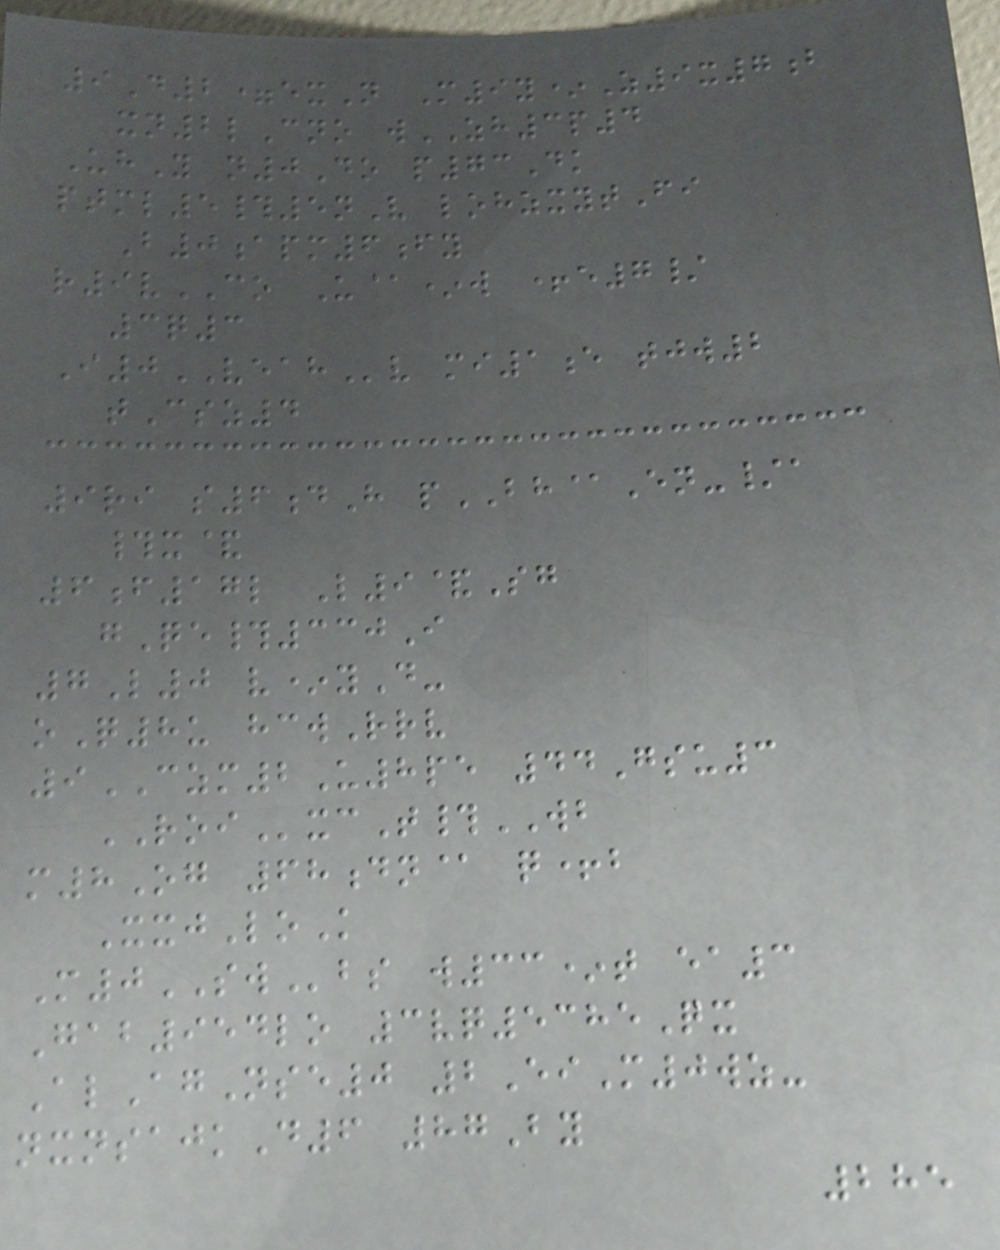9D2=exN M9y*Z9x7b
xn2lCno wZH3p4
UhY n0Do p73Dk
ptml5#5nV lohzxytFi
B0apm6fy
r9vCO U@*w +e7/
3q3
I0VEAHv mi1e tjw2
tCsz4
9ri s6dH pBH@En-/a
#x&
6f17l L9&Sg
gQe#330I
7L0 v*yD-
oQ8u hcwRrv
9CZM2U8pe 44Gsu3
ROIxcT#WB
m8Og 68dn@ q+b
XxjLoK
M0SWbs w33*t ea3
Gab954lo 3vq5385Qx
AlAgNse0 2EiM0wz-
nxnsajkD6 87By
285
